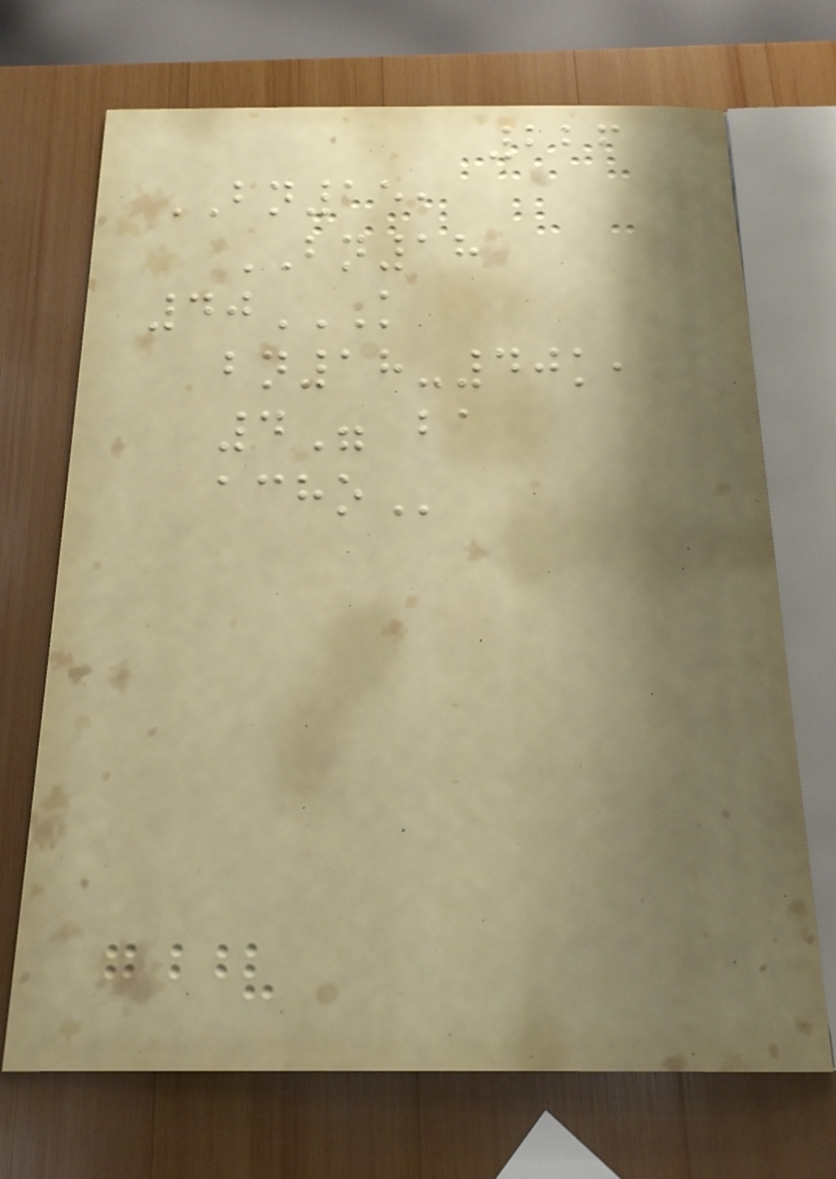226
BN15,
BN18
40K
BN18-40K,
4" BA
ACHO
